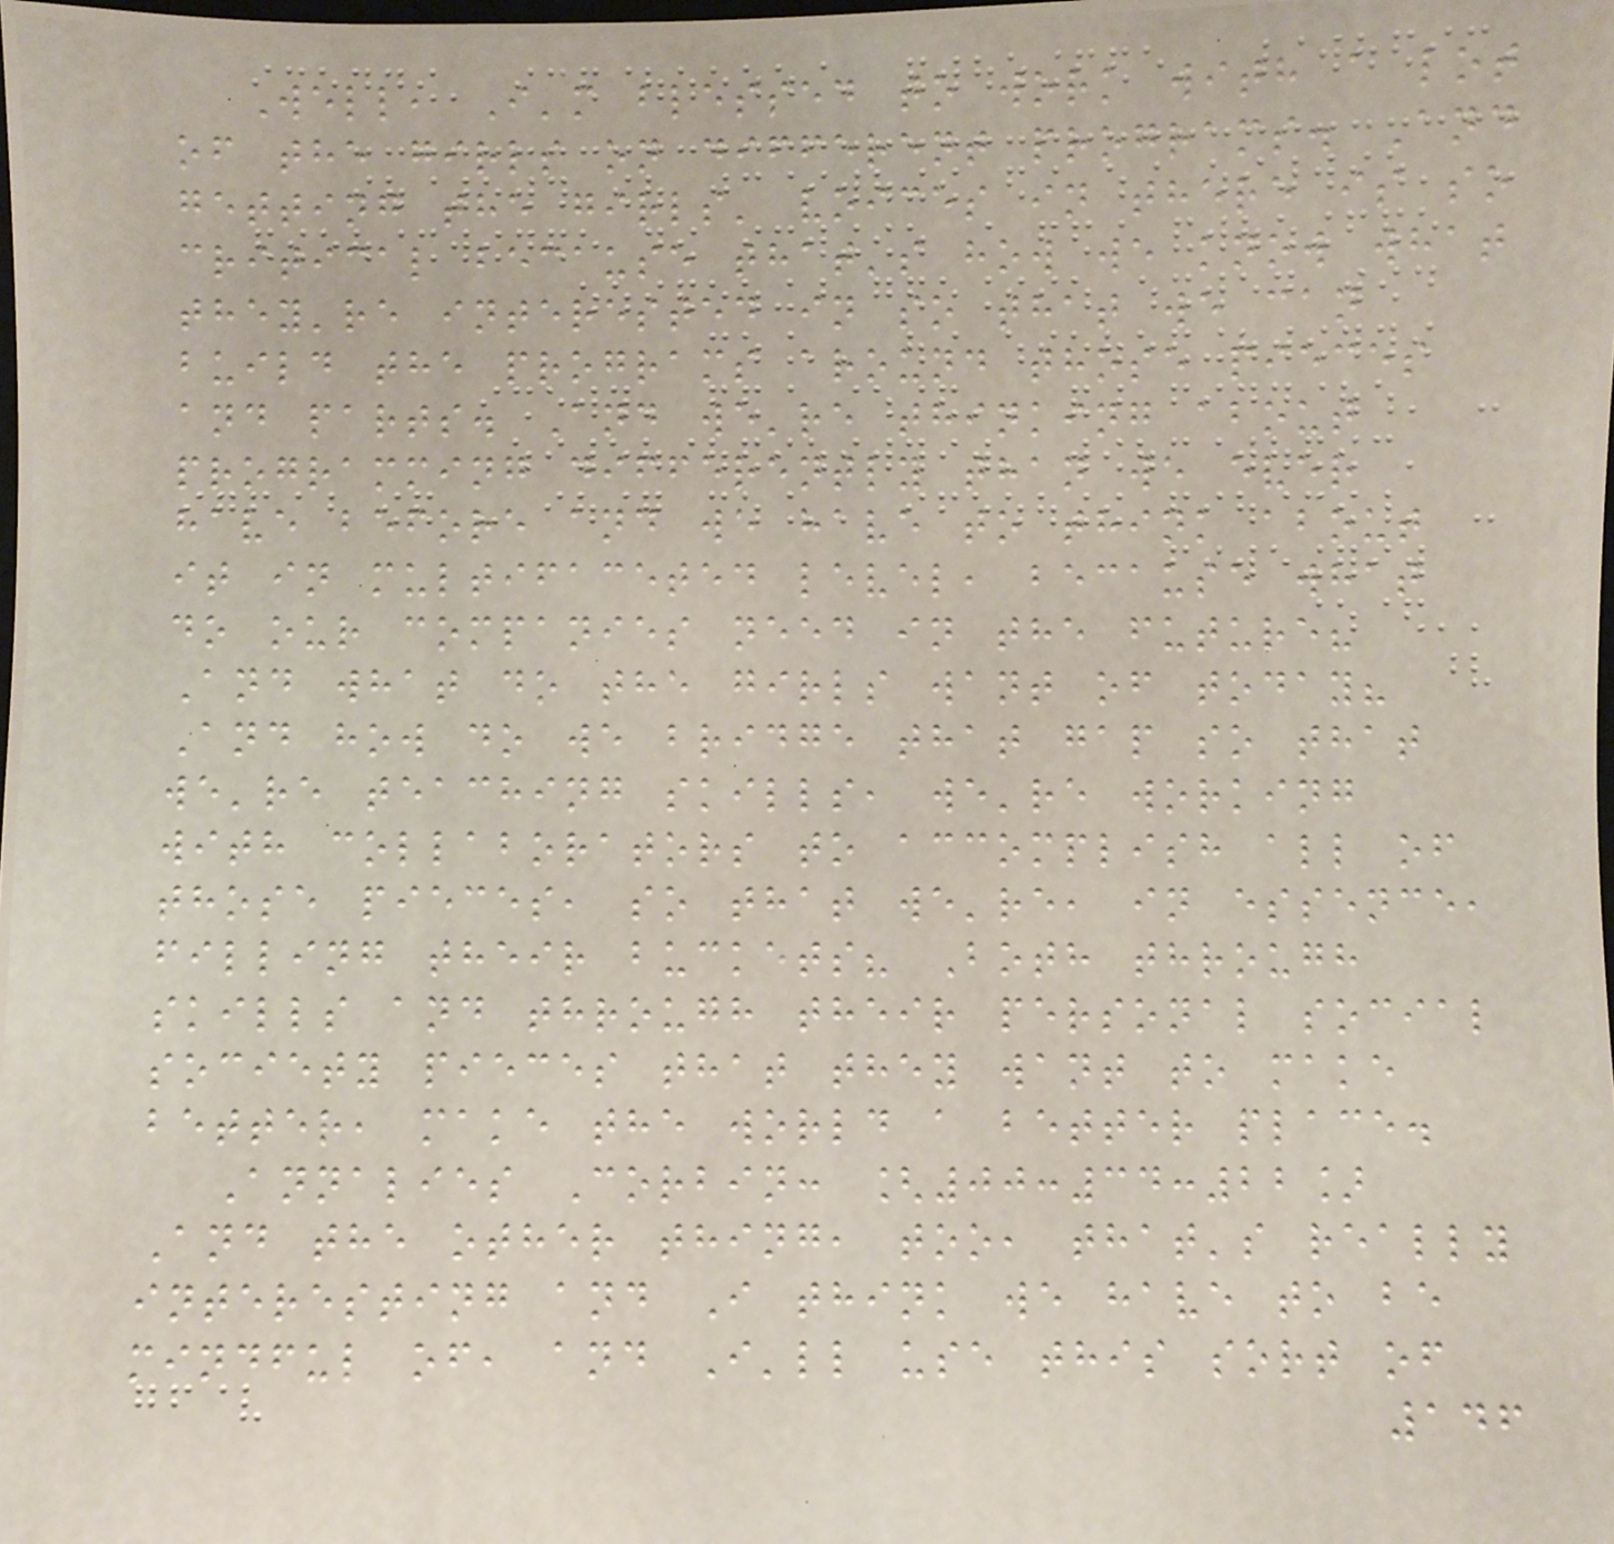Well, I'm blessed to work with a lot
of the girls on different programs. And
getting the girls' voices in there is so
critical because that's how we know what
they're interested in so that we can
build the programs around those pieces
and parts. And we're thinking about
programming differently than we ever
have before and we have to think about
it in multifaceted level, because what
do our companies need in the future?
And what do the girls want of today?
And how do we bridge that gap so that
we're teaching skills, we're working
with collaborators to accomplish all of
those pieces, so that we're, in essence,
filling their buckets? Both through
skills and through their personal social
society pieces that they want to make
better, make the world a better place.
Annalies Corbin: [00:34:22]
And the other thing, too, that's really
interesting and I think we have to be
mindful of, and I'll use this sort of
146
